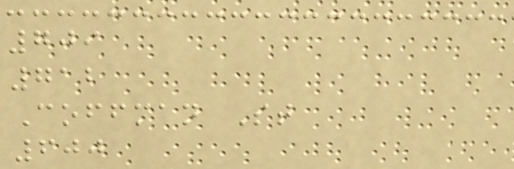709
712
Coffman St
600
